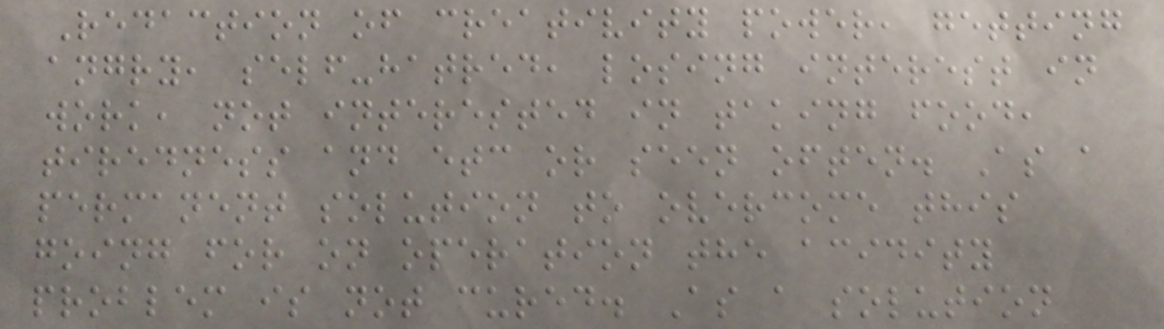Redaction of creativity power, getting
angry, self-hatred, losing interest in
work, not interested in taking food,
tiredness and etc or seen often. As a
permanent solution to overcome this
going for on operation the acidity
problem is not cured. As a solution
